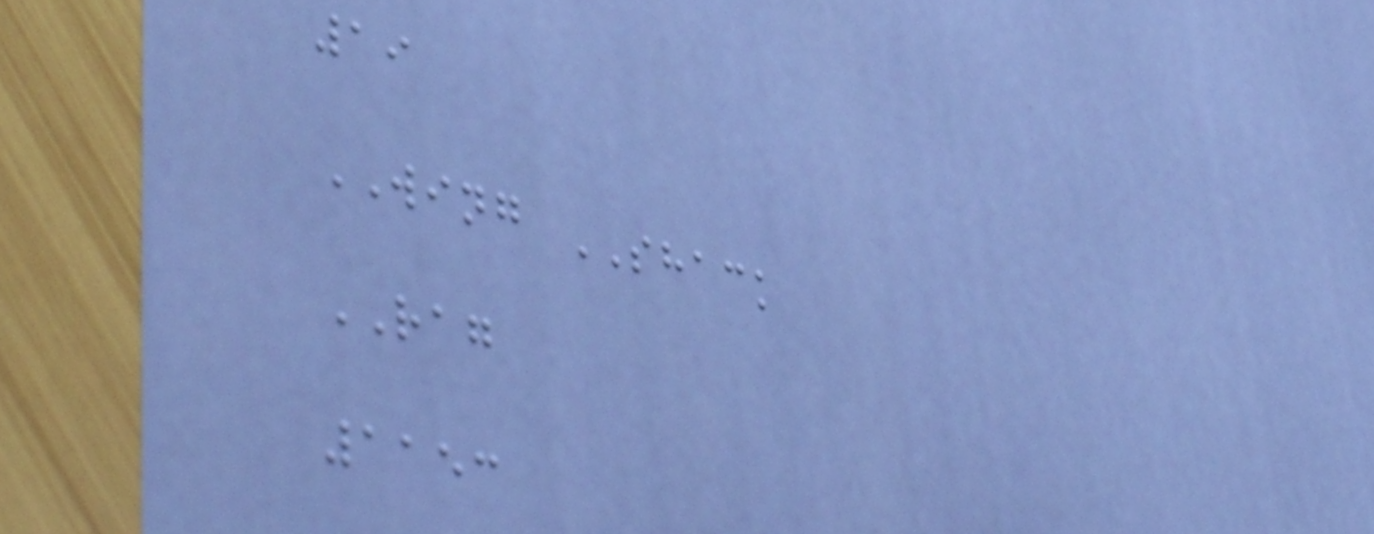19
WING SHACK
RAG
1153
